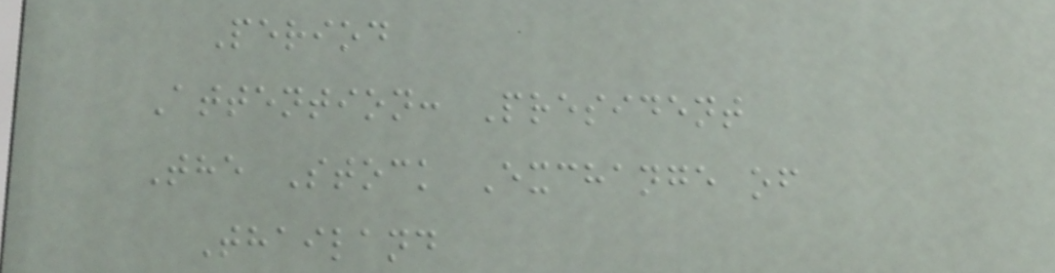Period
Attention: President
The Stock Exchange of
Thailand
